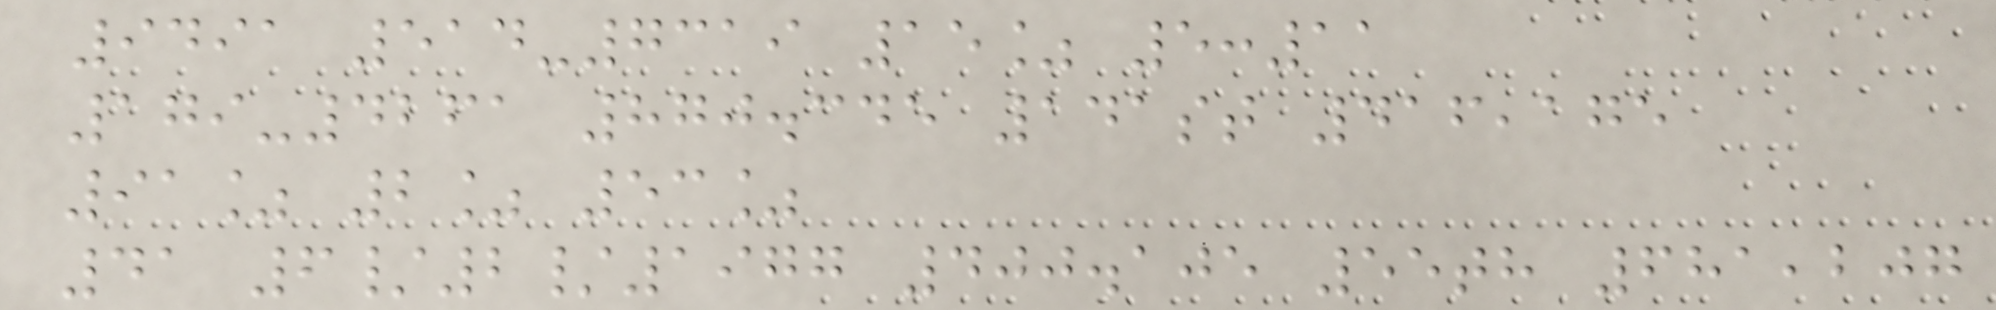9491 514-7319 15% 5:11
179-4261 870.345 141st 416,175
91% 2% 53%
41 6/2/1977 400.105 55th 681,207
